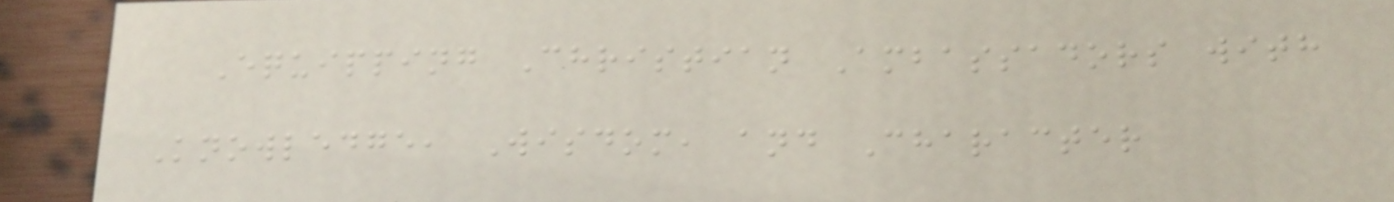Equipping Christian Ambassadors with
Knowledge, Wisdom, and Character
